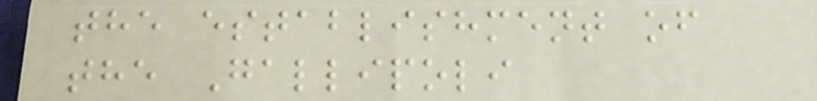the establishment of
the Gallipoli
